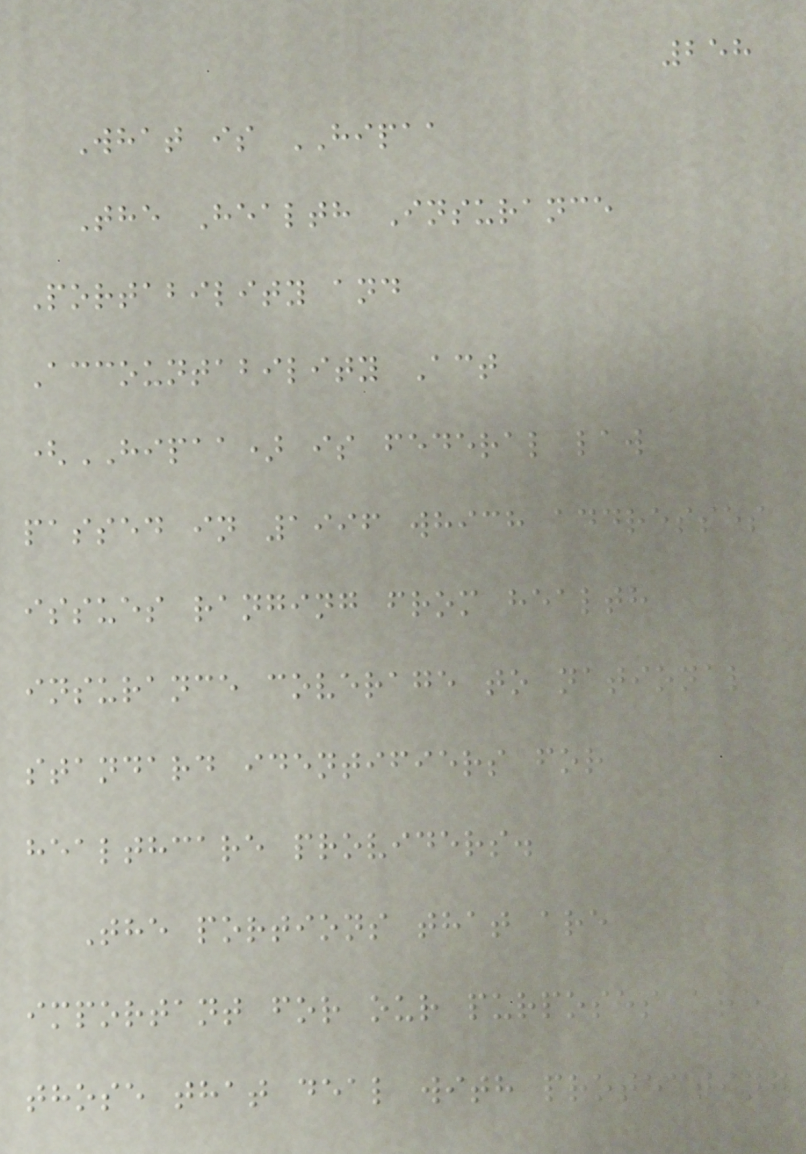258
What is HIPAA
The Health Insurance
Portability and
Accountability Act
(HIPAA) is federal law
passed in 1996 which addresses
issues ranging from health
insurance coverage to national
standard identifiers for
healthcare providers.
The portions that are
important for our purposes are
those that deal with protecting
